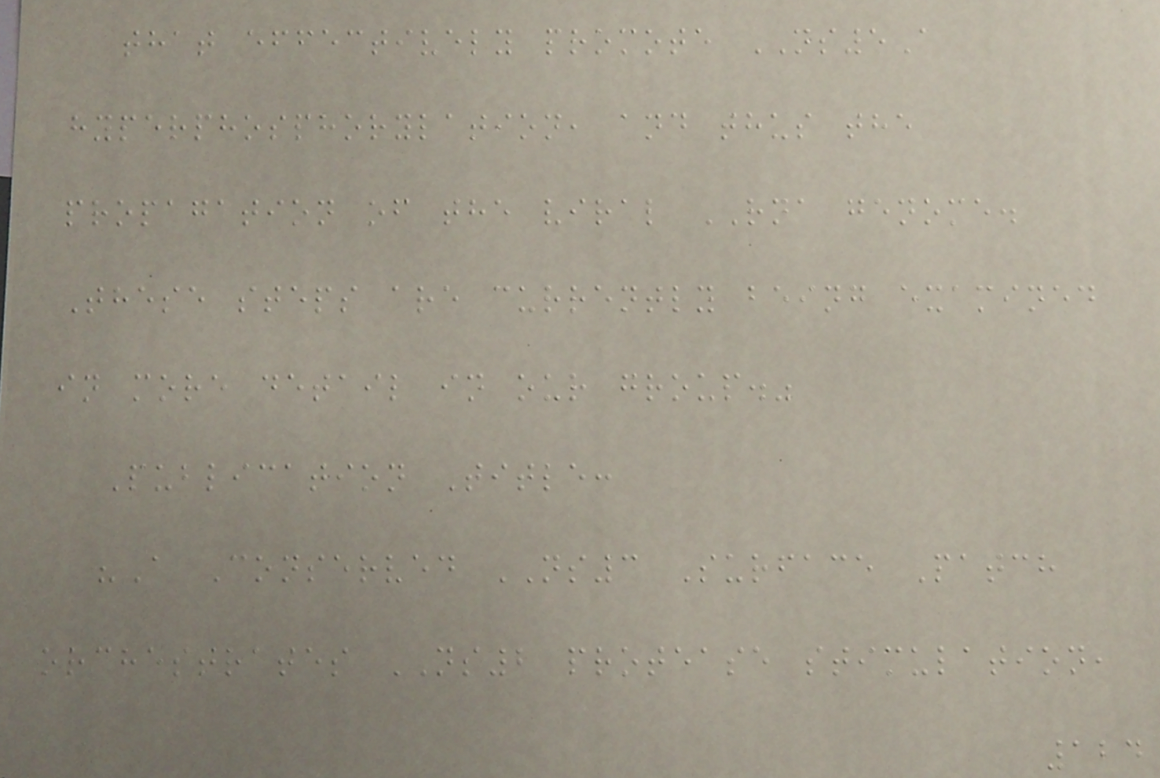that effectively promote NS5A
hyperphosphorylation, and thus the
propagation of the viral RNA genome.
These steps are currently being examined
in more detail in our group."
Publication Title:
"A Conserved NS3 Surface Patch
orchestrates NS2 protease stimulation,
124
